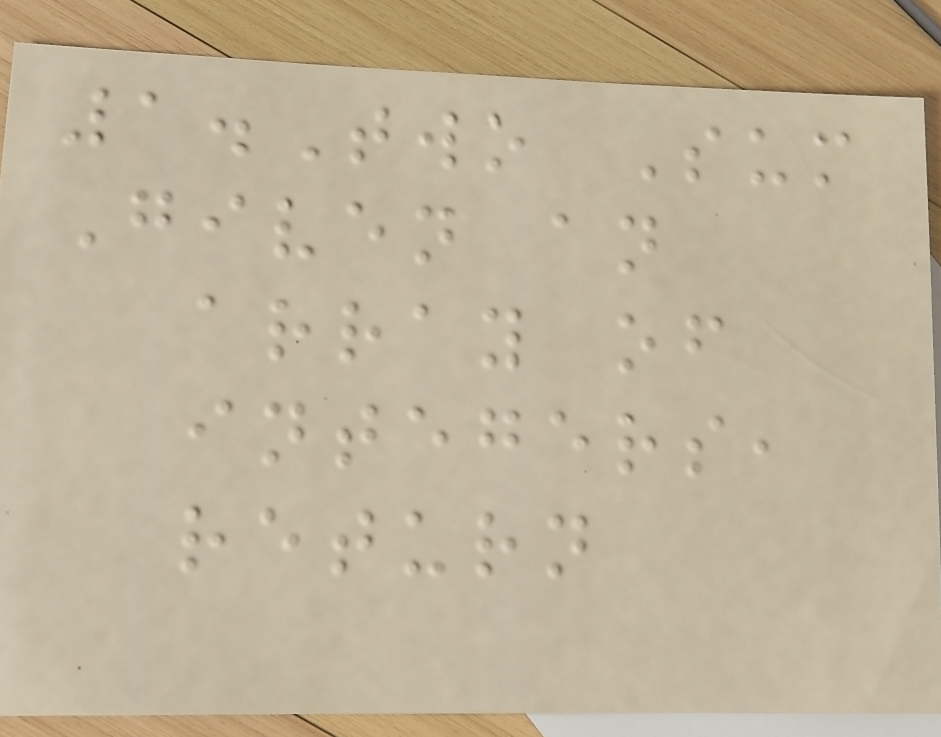1.Two Sum
Given an
array of
integers,
return
